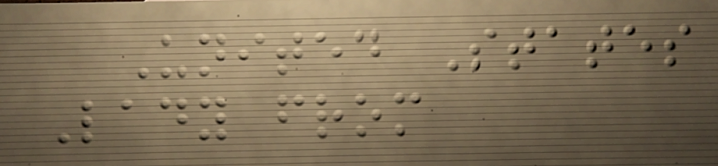United States
Lady from
